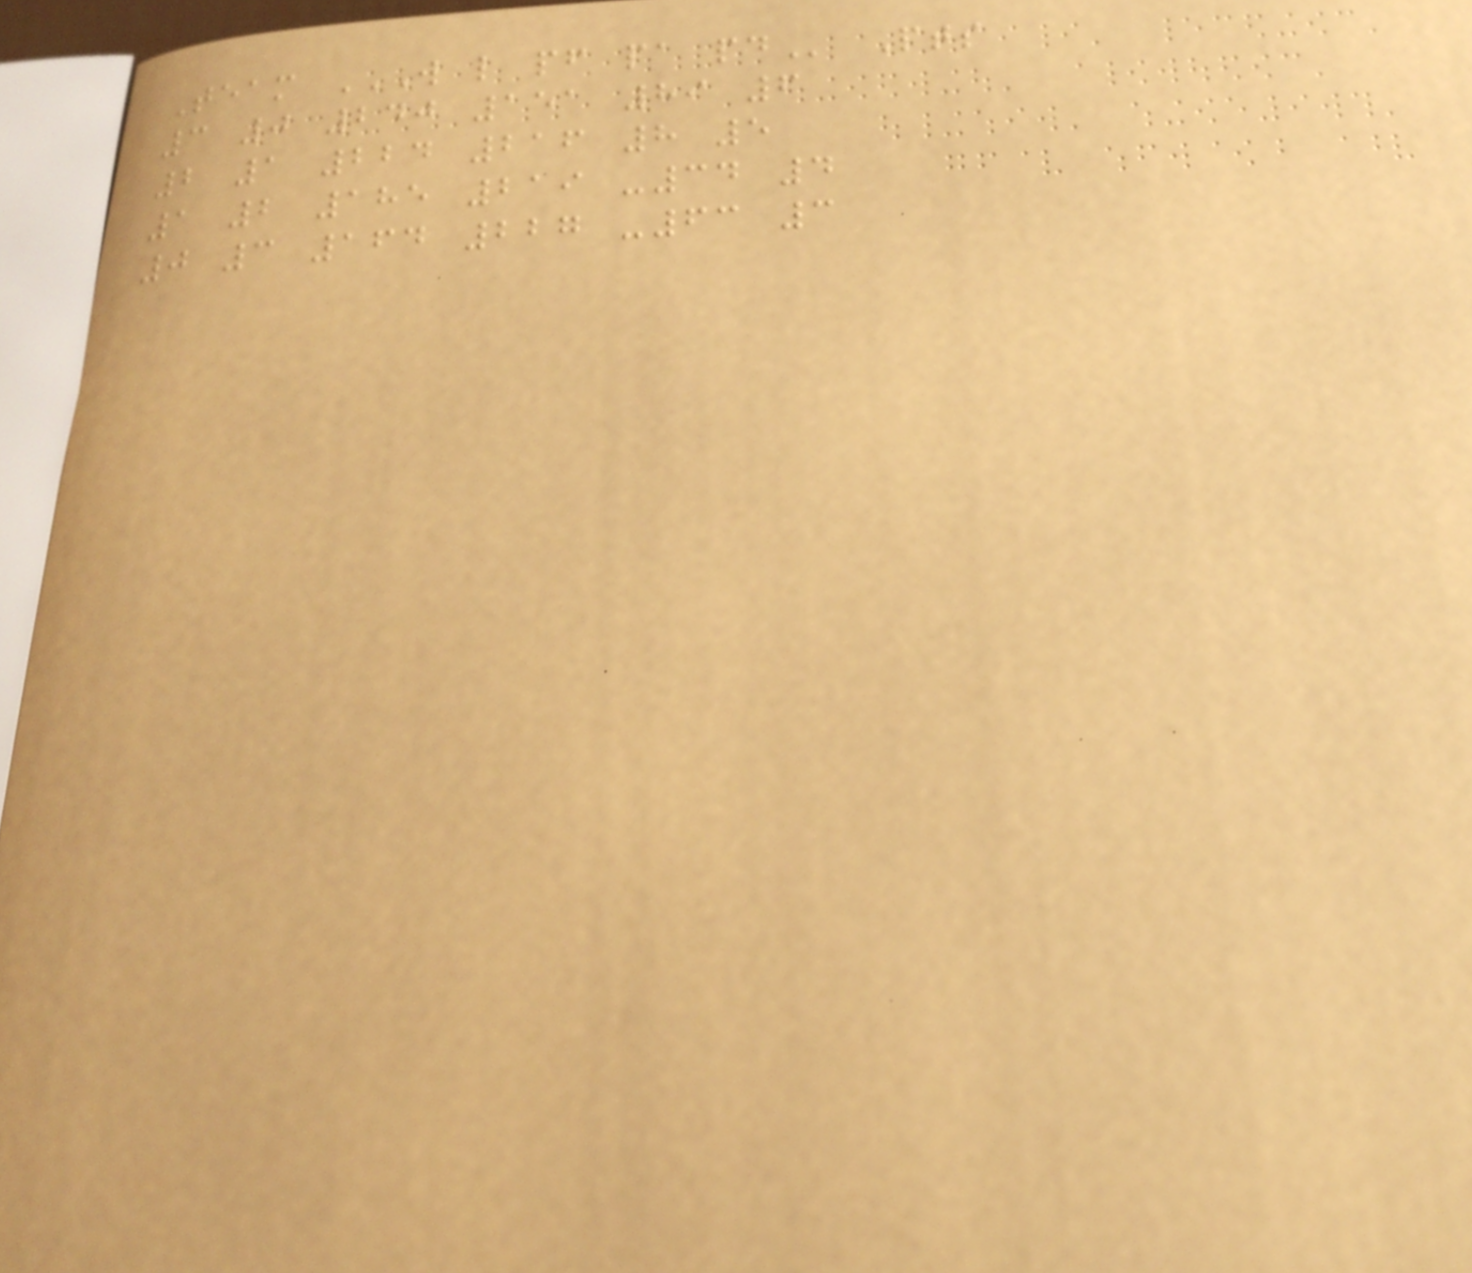Team W L PF PA PD Pts
3 0 240 151 89 6
2 1 224 216 8 5
1 2 185 219 -34 4
0 3 164 227 -63 3
